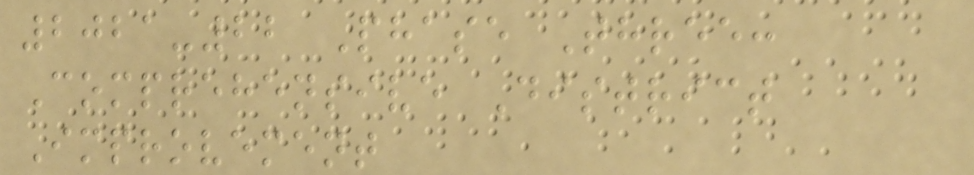2021-22 Phase Three:
Comprehensive District
Improvement
